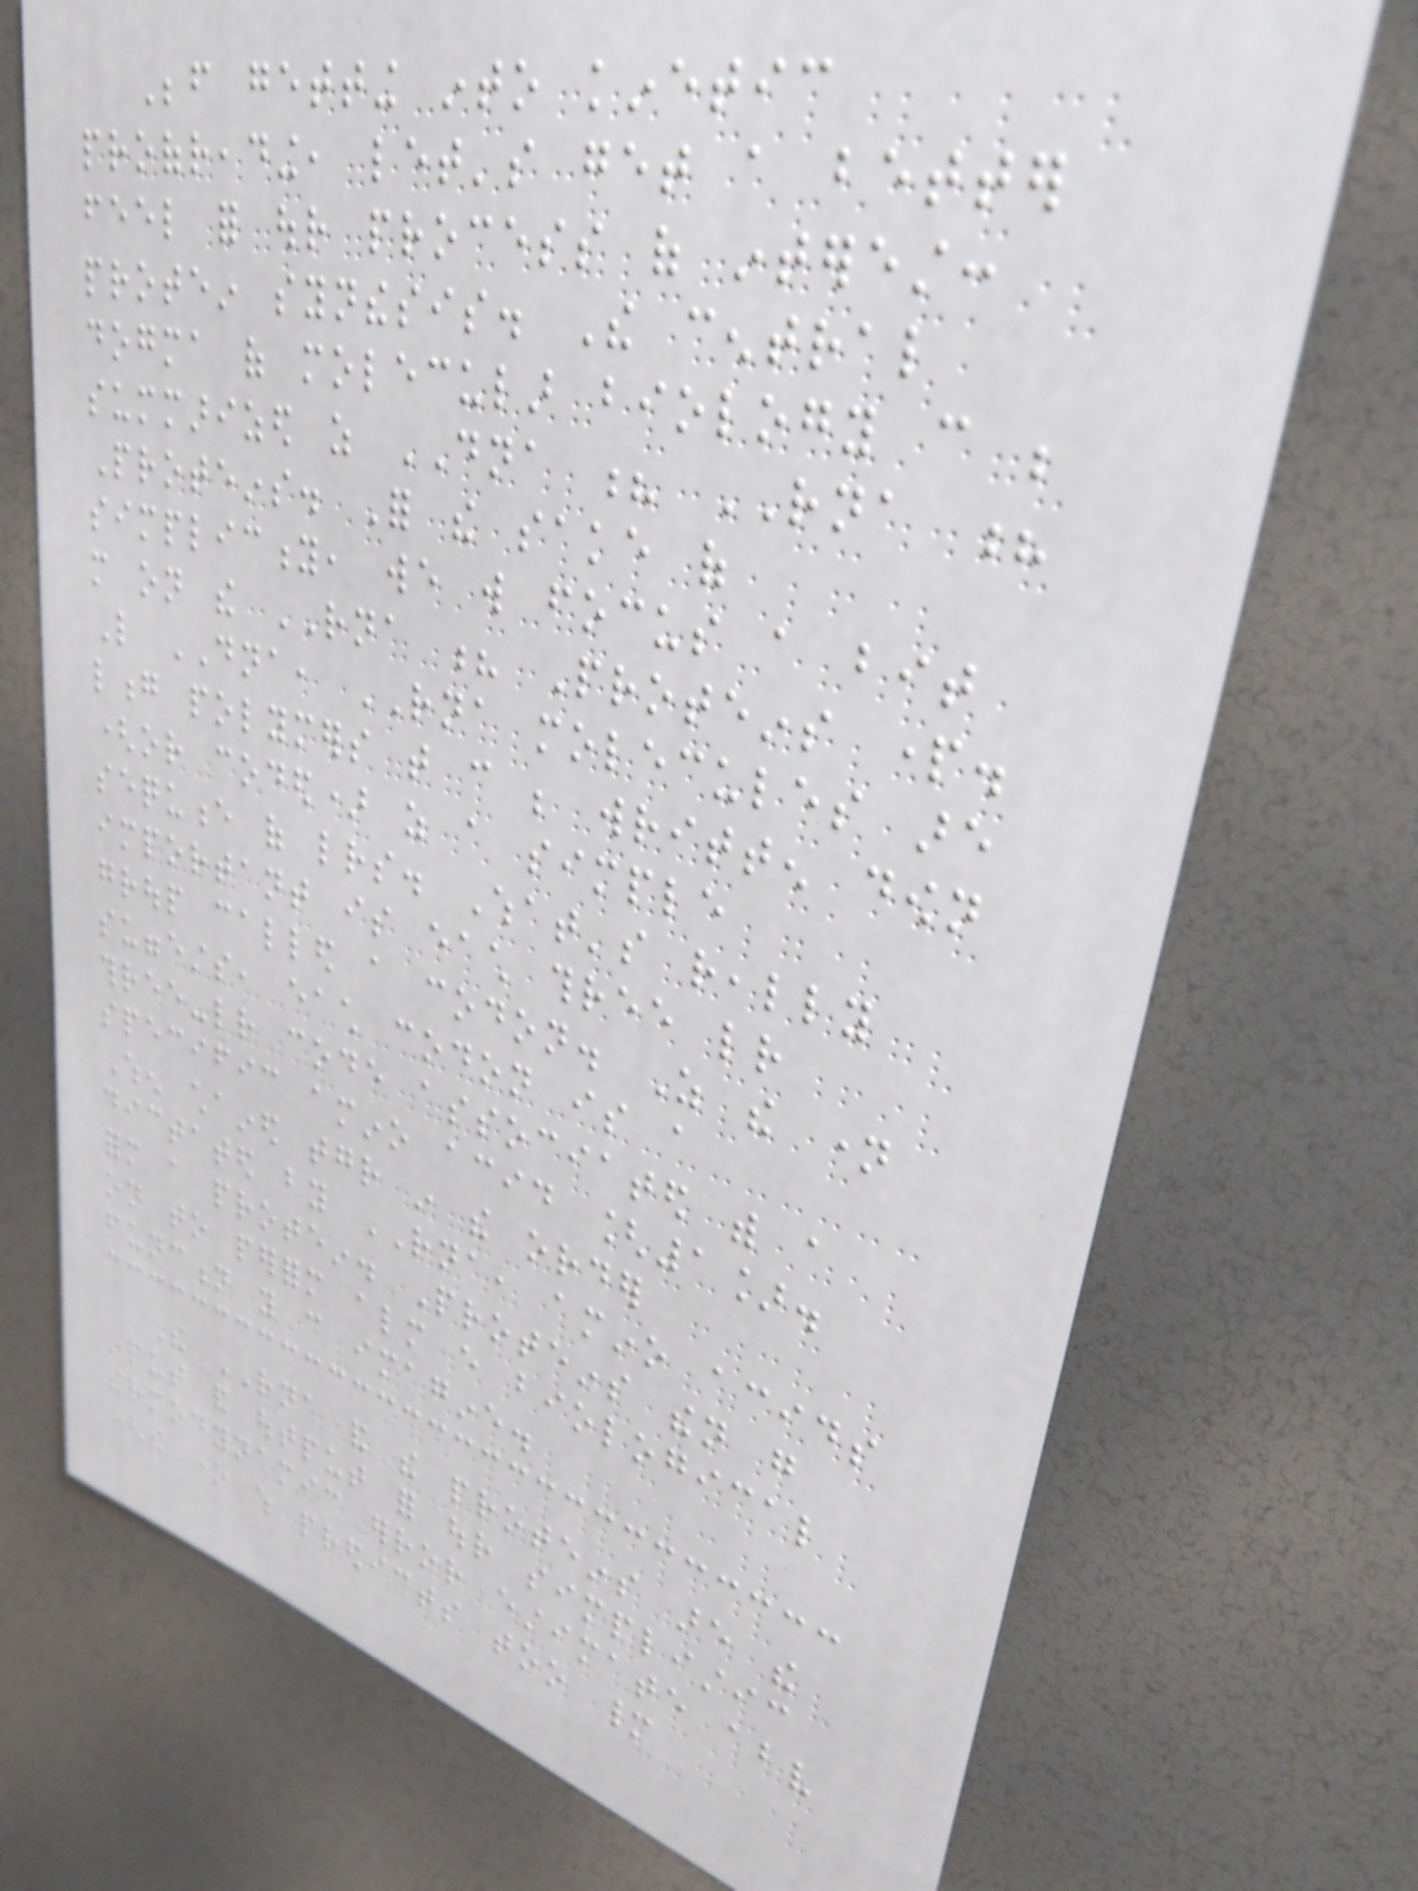Before getting into kinetic
proofreading, let's get a better
feel for our process of interest:
protein synthesis. The central
dogma of molecular biology can be
summarized as DNA ? RNA ?
Proteins. For the sake of
simplicity, we will focus a bit
more on the RNA ? Proteins part.
Like DNA, RNA molecules are
long polymers that can be written down
(or coded) as a simple
sequence of letters. What's really
important is each three letter
group called a codon. As the name
suggests, each codon is a
three-letter code associated with a
specific amino acid [1].
When chained together in the order
dictated by RNA, amino acids
form a protein. Proteins then go
on to perform almost every biological
function you can imagine.
The RNA and the proteins are the
input and output for our simplistic
thermodynamic error estimate above
(the one which predicts too many
